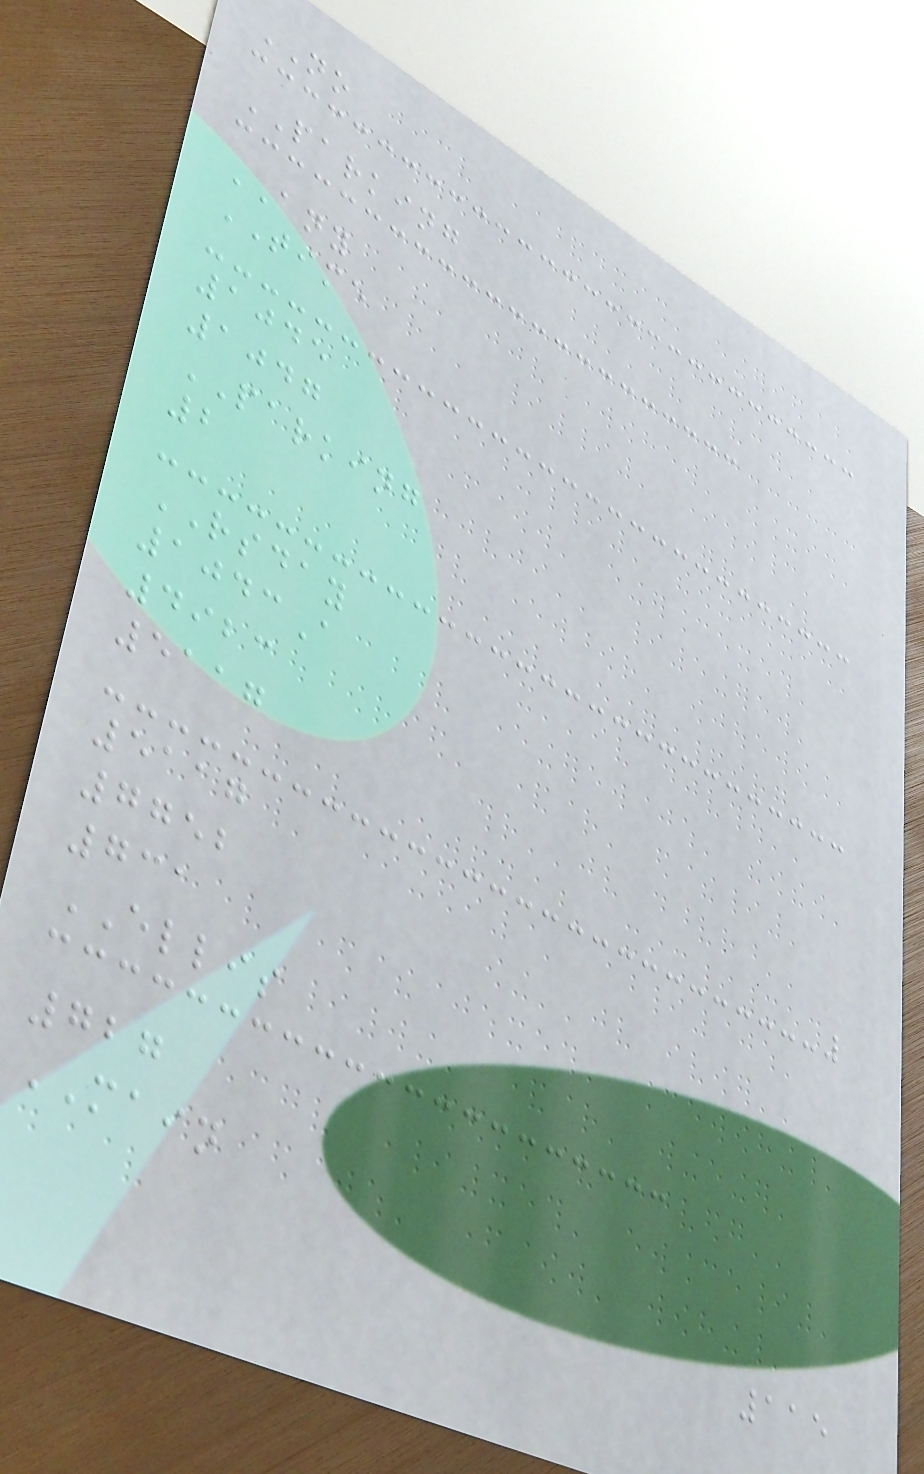NO
PARKING
ANY
TIME
1045
1047
PARKING
2
RSDAY
1043A
4923
5117
5117
7752
731
ELLIS
727
MAIN
115
